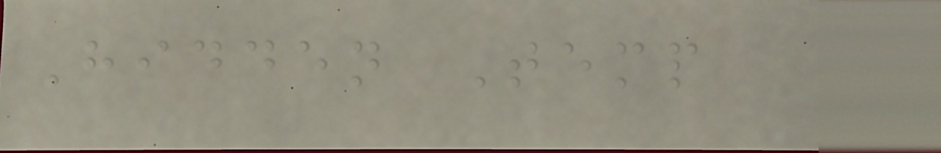Hidden Temp
